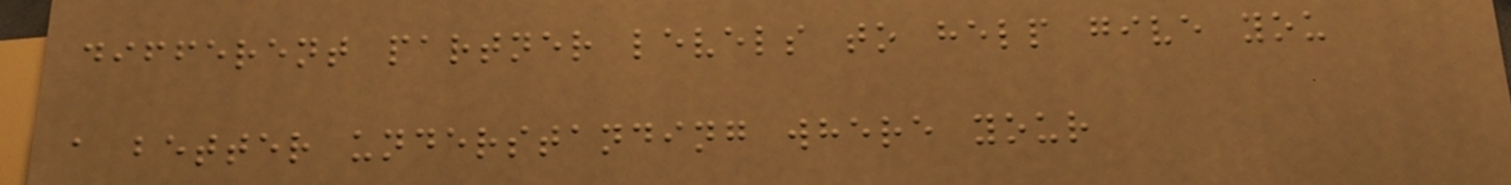different partner levels to help give you
a better understanding where your
